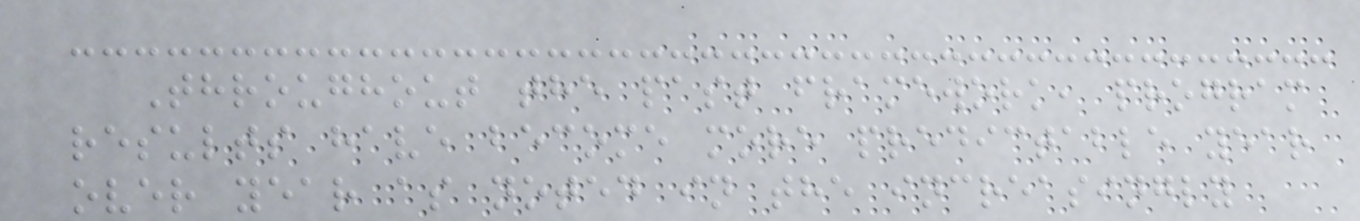Throughout the past framework, program
results have become more predictable year
over year as noted in the increasingly
